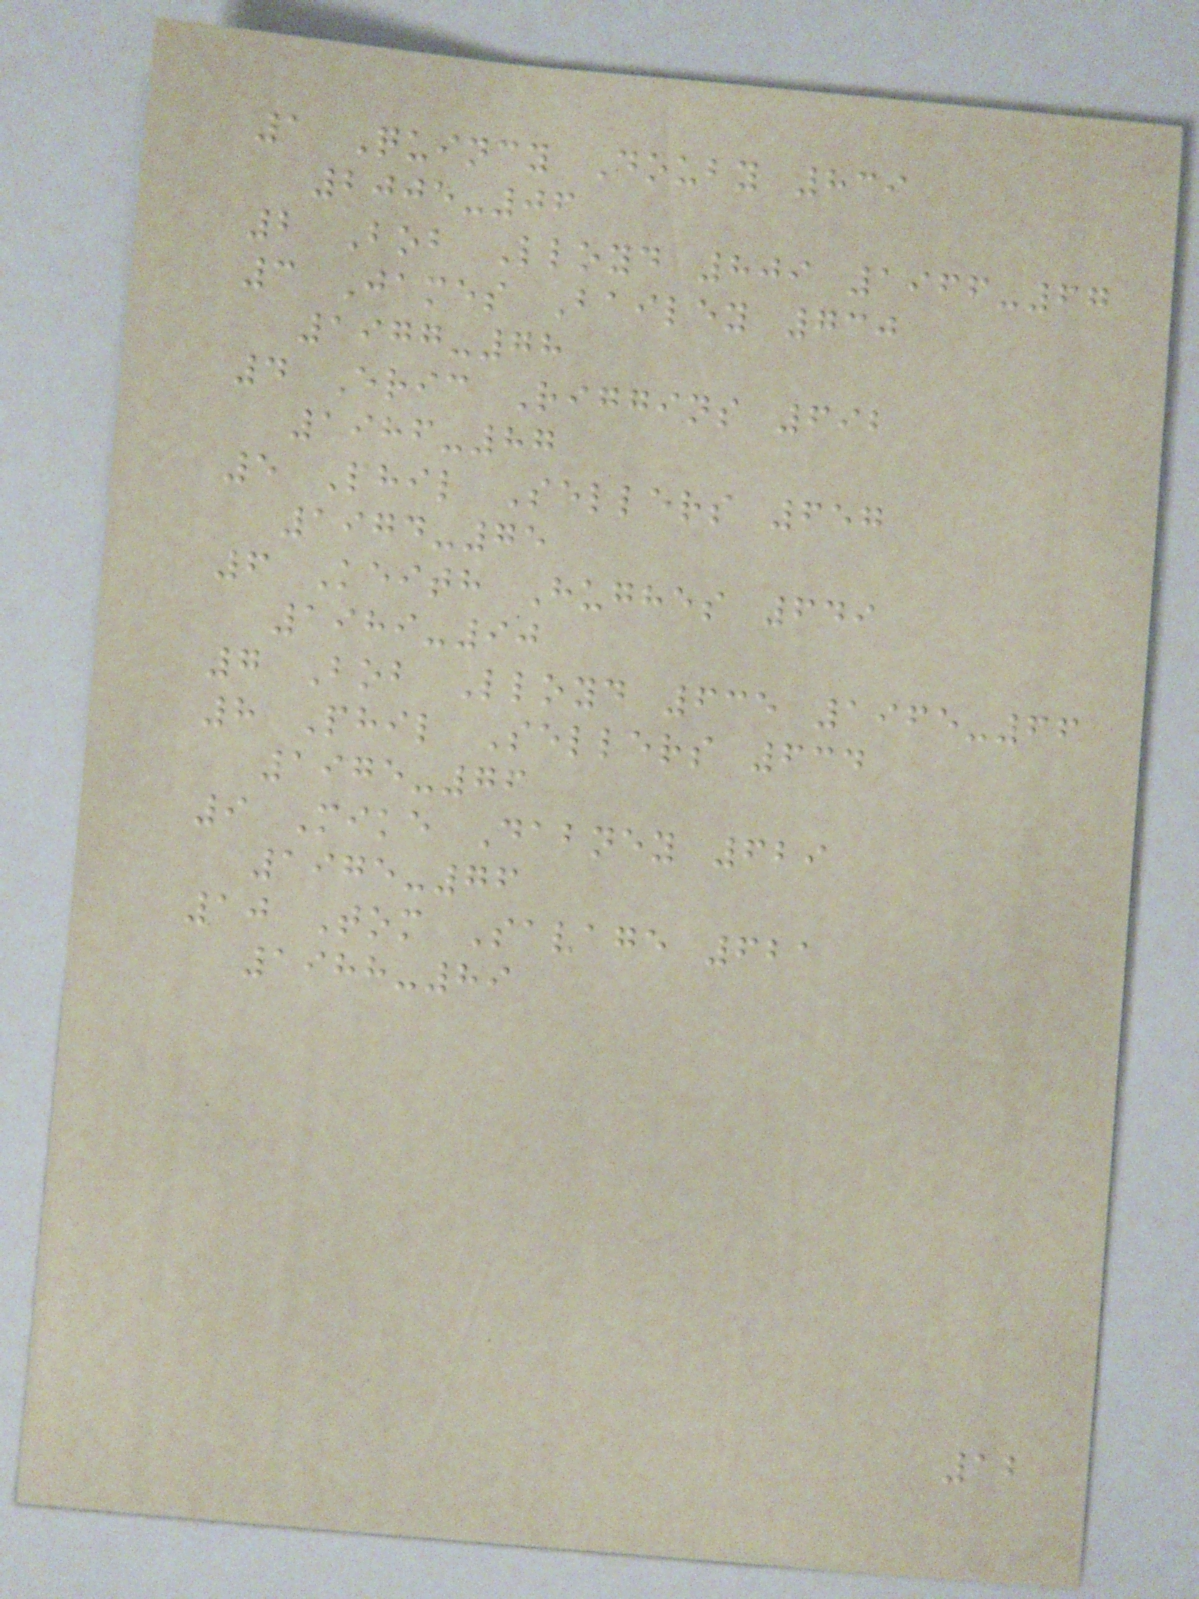1 Quincy Douby 839
2005-06
2 Bob Lloyd 809 1966-67
3 James Bailey 730
1977-78
4 Eric Riggins 692
1986-87
5 Phil Sellers 657
1974-75
6 Keith Hughes 649
1989-90
7 Bob Lloyd 635 1965-66
8 Phil Sellers 634
1975-76
9 Mike Dabney 629
1975-76
10 Tom Savage 621
1988-89
12
